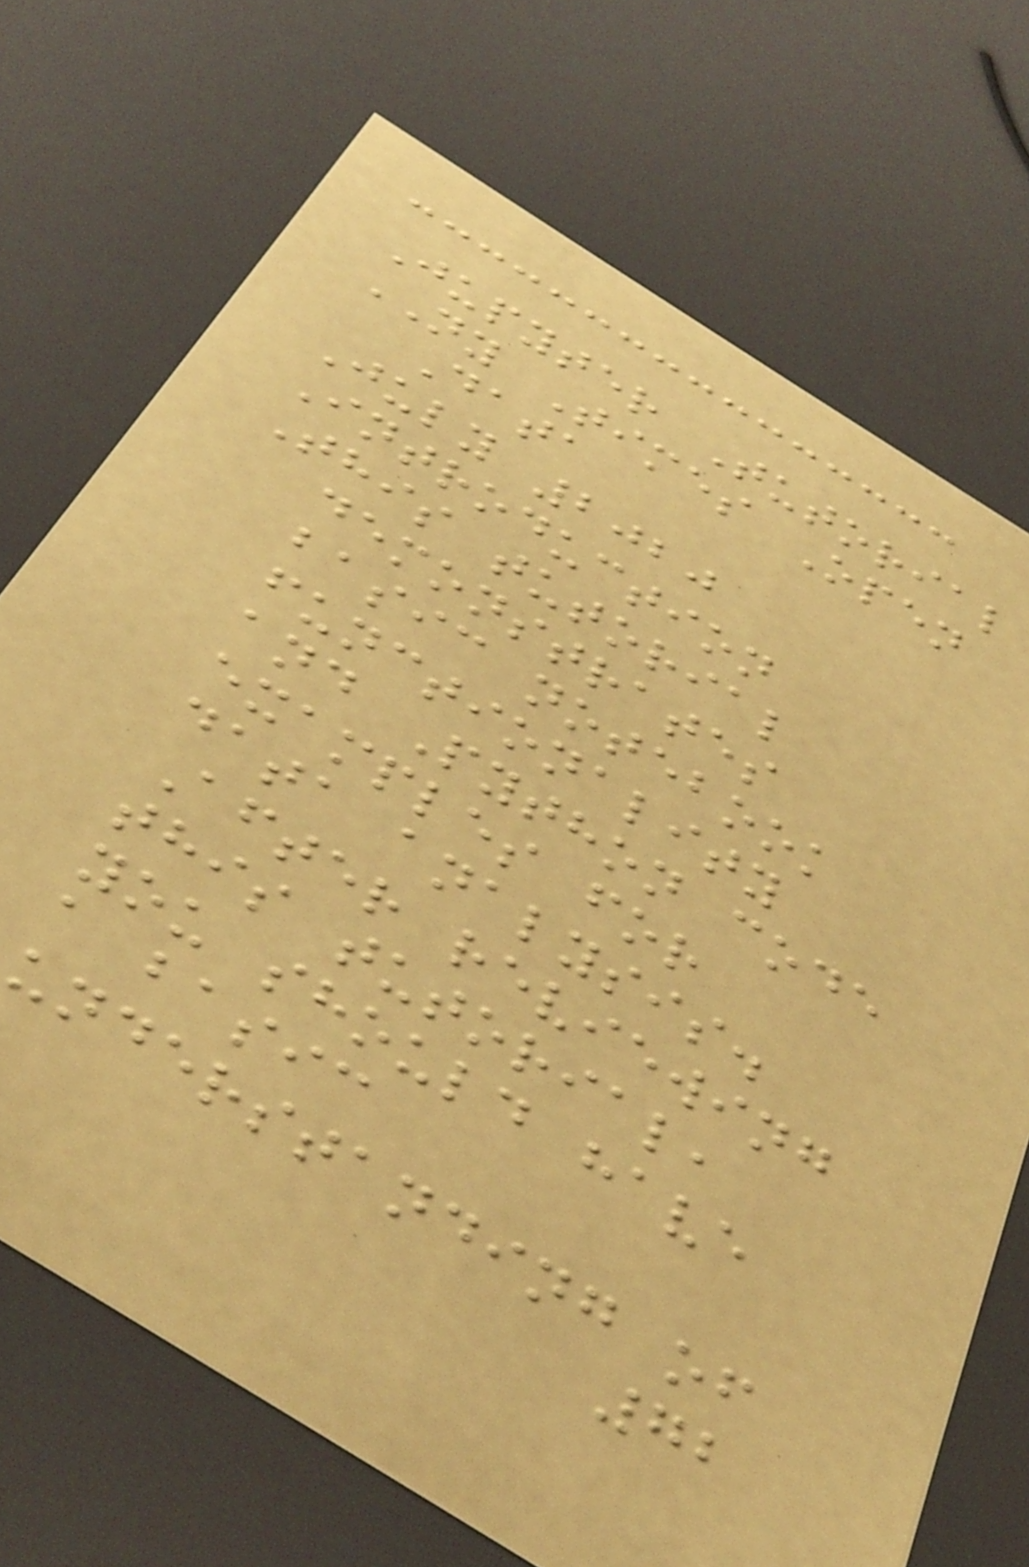Jupyter Tutorial
NY Times Open
Data
July 2020
Introduction
This tutorial
demonstrates
basic notebook
functionality
and Python code
examples for
data analysis.
After reviewing
this tutorial,
you should have
a basic
understanding of
72
